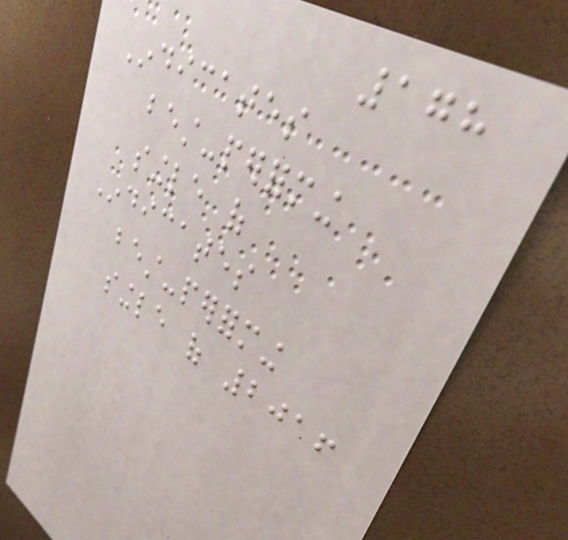178
Indicates
best-performing
single of
Indicates
best-performing
single of 2016
